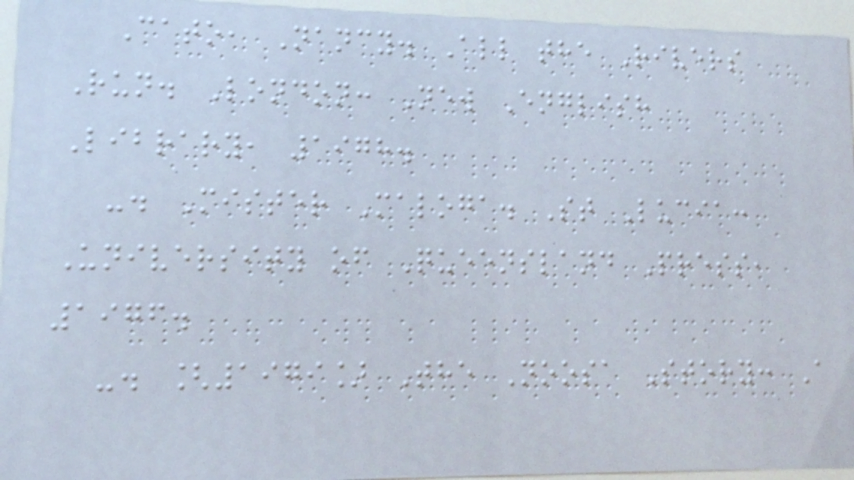Cato, Nancy. All the Rivers
Run. London: New English
Library, 1978.
-. Mister Maloga. St Lucia:
University of Queensland Press,
1976.
-. [1979] The Noosa Story: A
